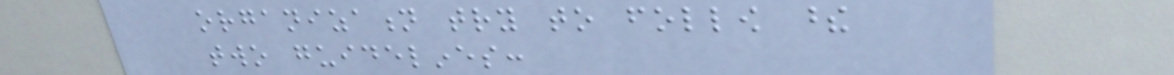organization try to follow these
two guidelines:
